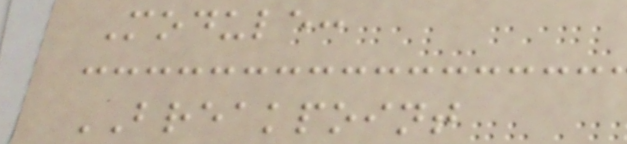Module:
BREAKPOINT
